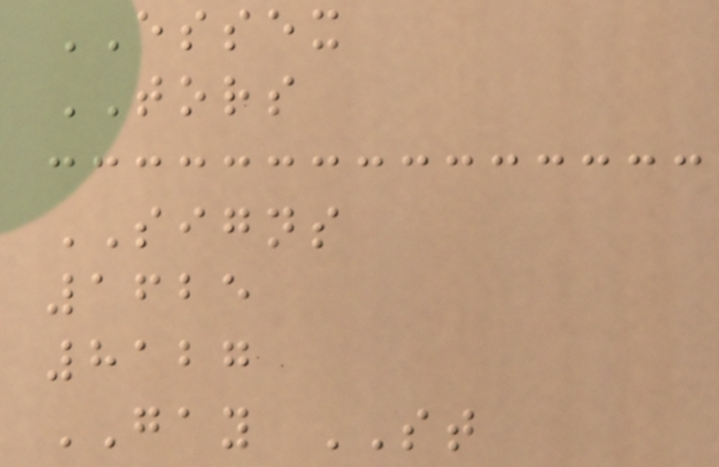ESSEX
TORS
SIGNS
1625
8127
GAY ST
